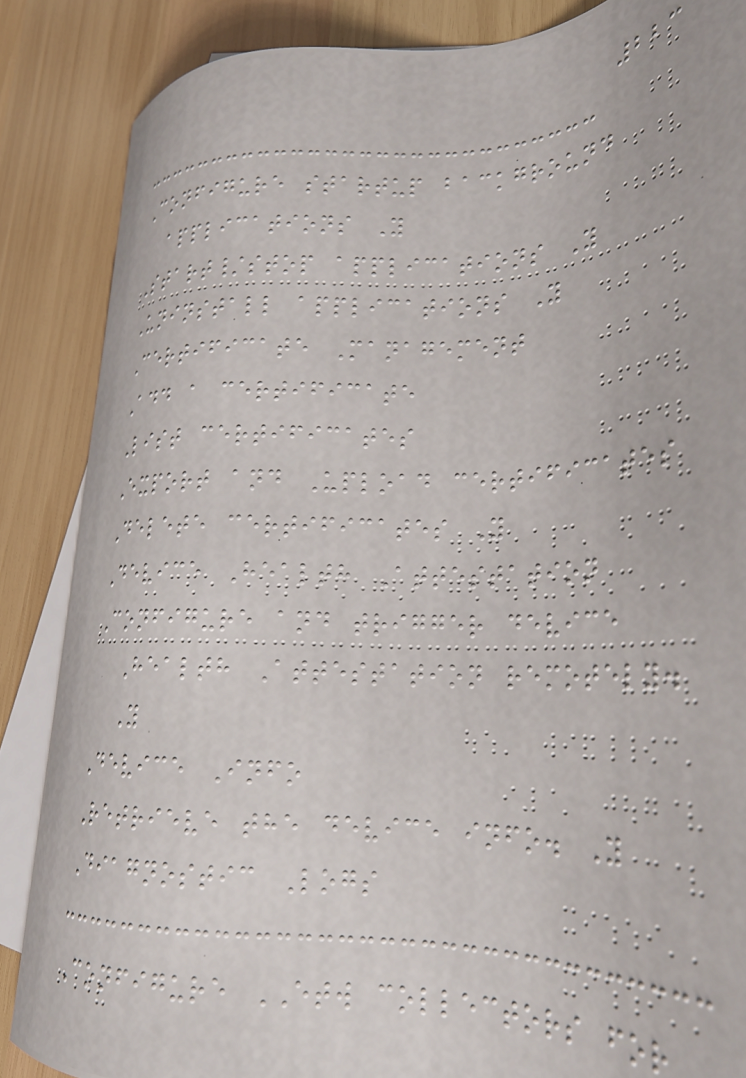223
Configure startup background
applications Y
Start/stop applications Y
Uninstall applications Y
Certificate Management
Add a certificate
List certificates
Export and Upload certificates
Delete certificates Y
Device Health Attestation
Configure and trigger device
Health Attestation remotely.
Y
Device Info
Retrieve the device info. Y
Diagnostic Logs
Configure ETW collectors for
